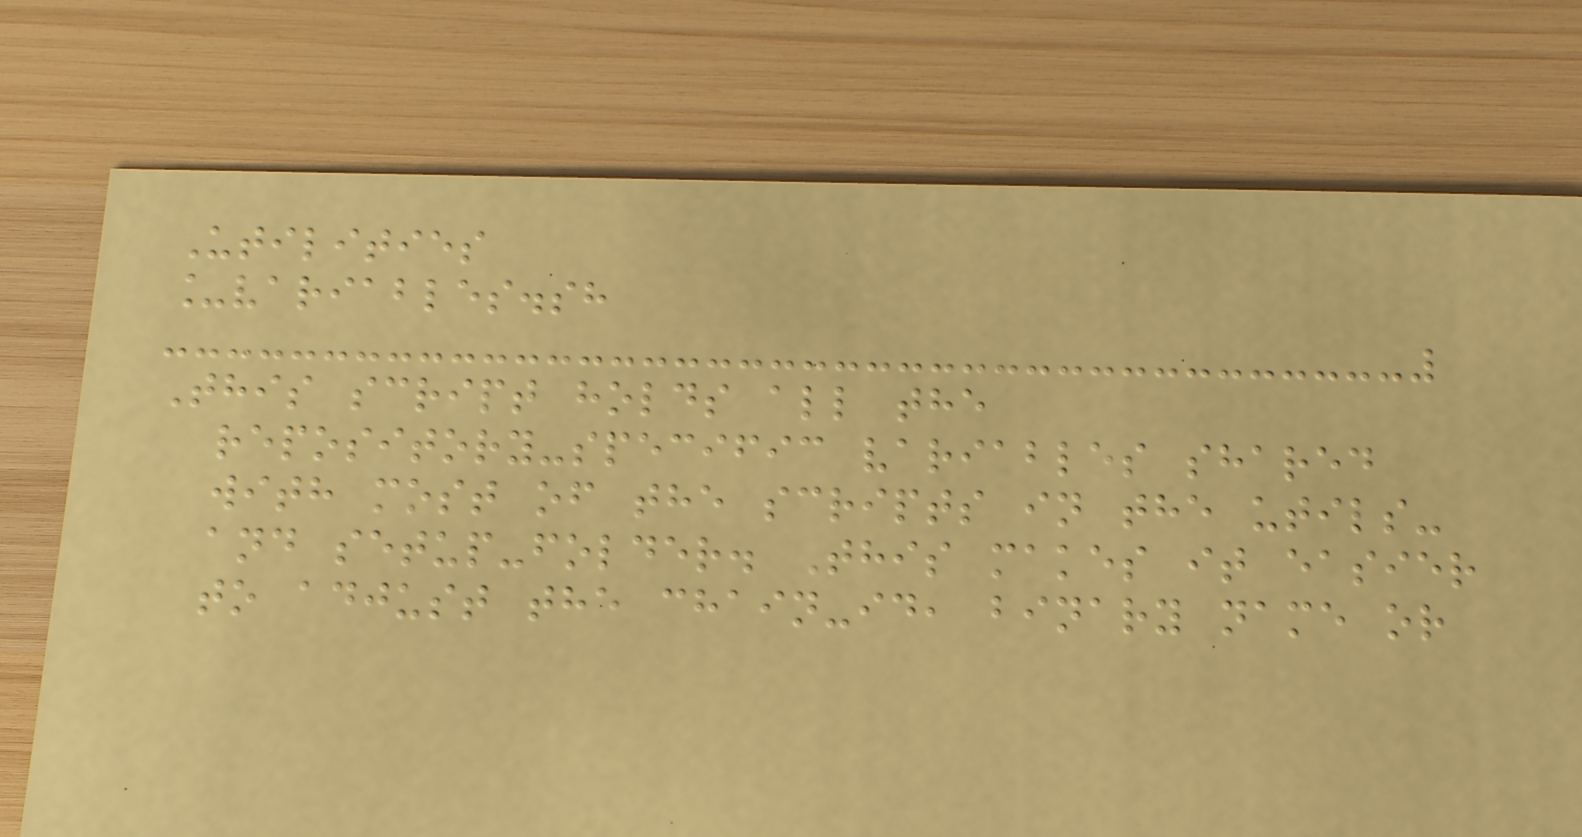Utilities
_variables.sh
This script holds all the
repository-specific variables shared
with most of the scripts in the utils-
and setup-folder. This makes it easier
to adjust the chain-id, binary name or
